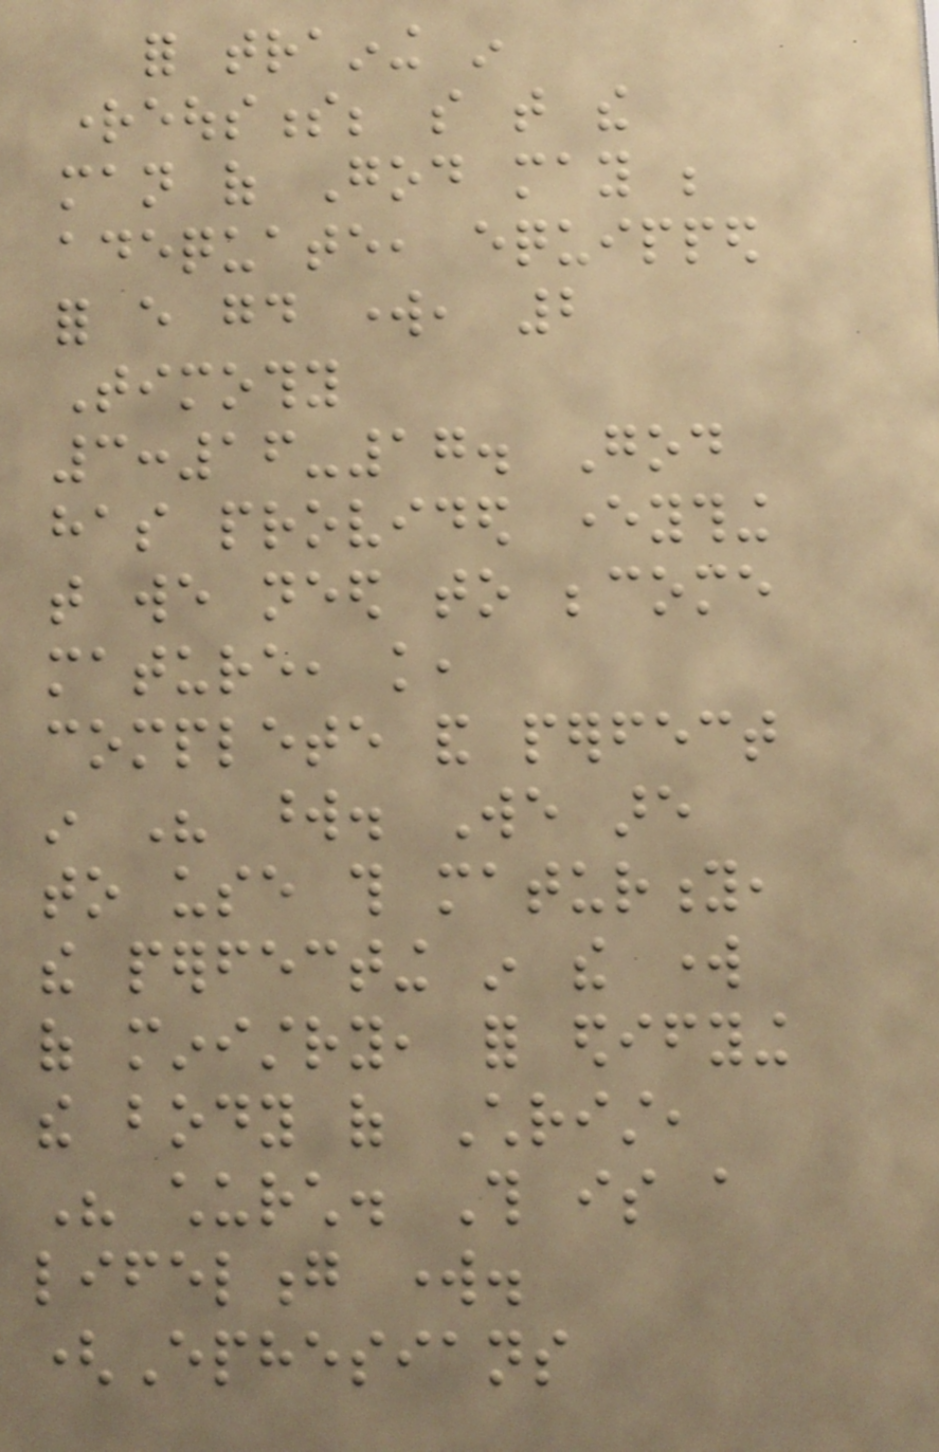for training in
righteousness; so that the
man of God may be
adequate, equipped
for every good work, 2
Timothy
3:16-17. God
has provided everything
that we need to become
mature, knowledge,
complete and perfect
in His word. We are
to use this maturity,
the perfecting in the work
of ministry, for edifying
the body of Christ,
His church. This is a
lifelong work.
(Ephesians
